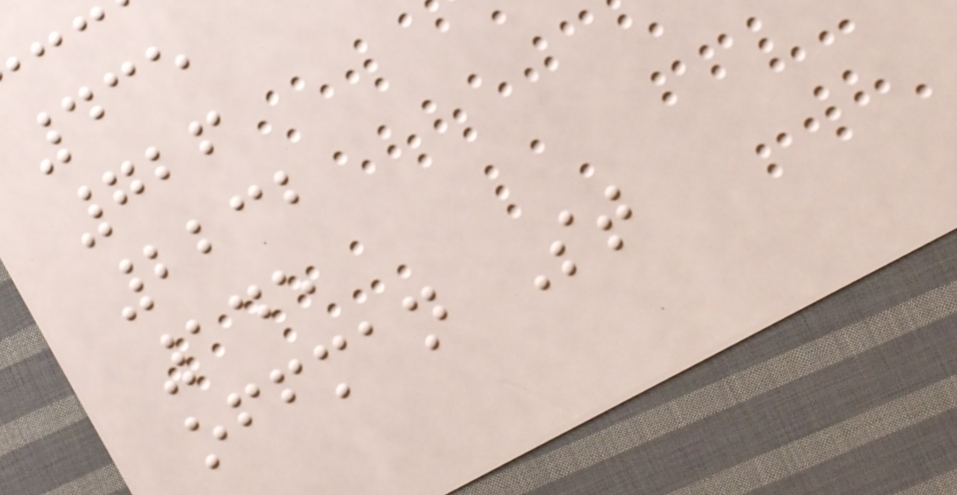435
726
2232
145
offman St
